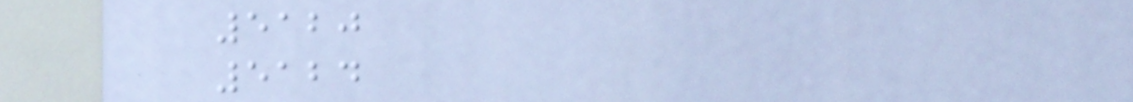5120
5124
